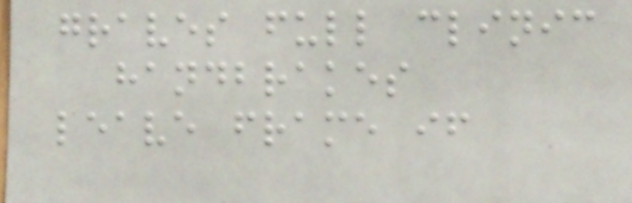graves full clinic
handbrakes
leave frame if
